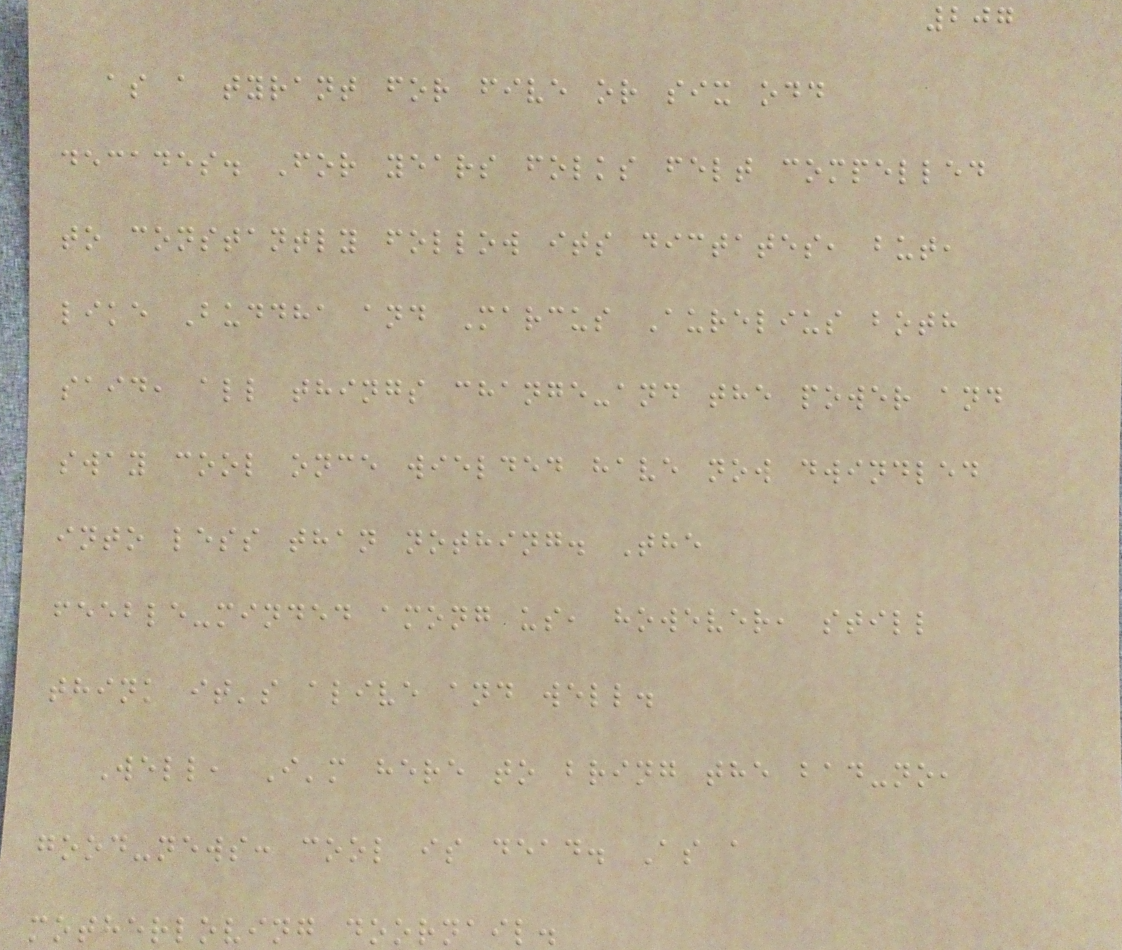207
as a tyrant for five or six odd
decades. For years folks felt compelled
to constantly follow its dictates, but,
like Buddha and Marcus Aurelius both
said, all things change-and the power and
sway cool once wielded have now dwindled
into less than nothing. The
feeble-minded among us, however, still
think it's alive and well.
Well, I'm here to bring the bad-no,
good-news: cool is dead. As a
motherloving doornail.
